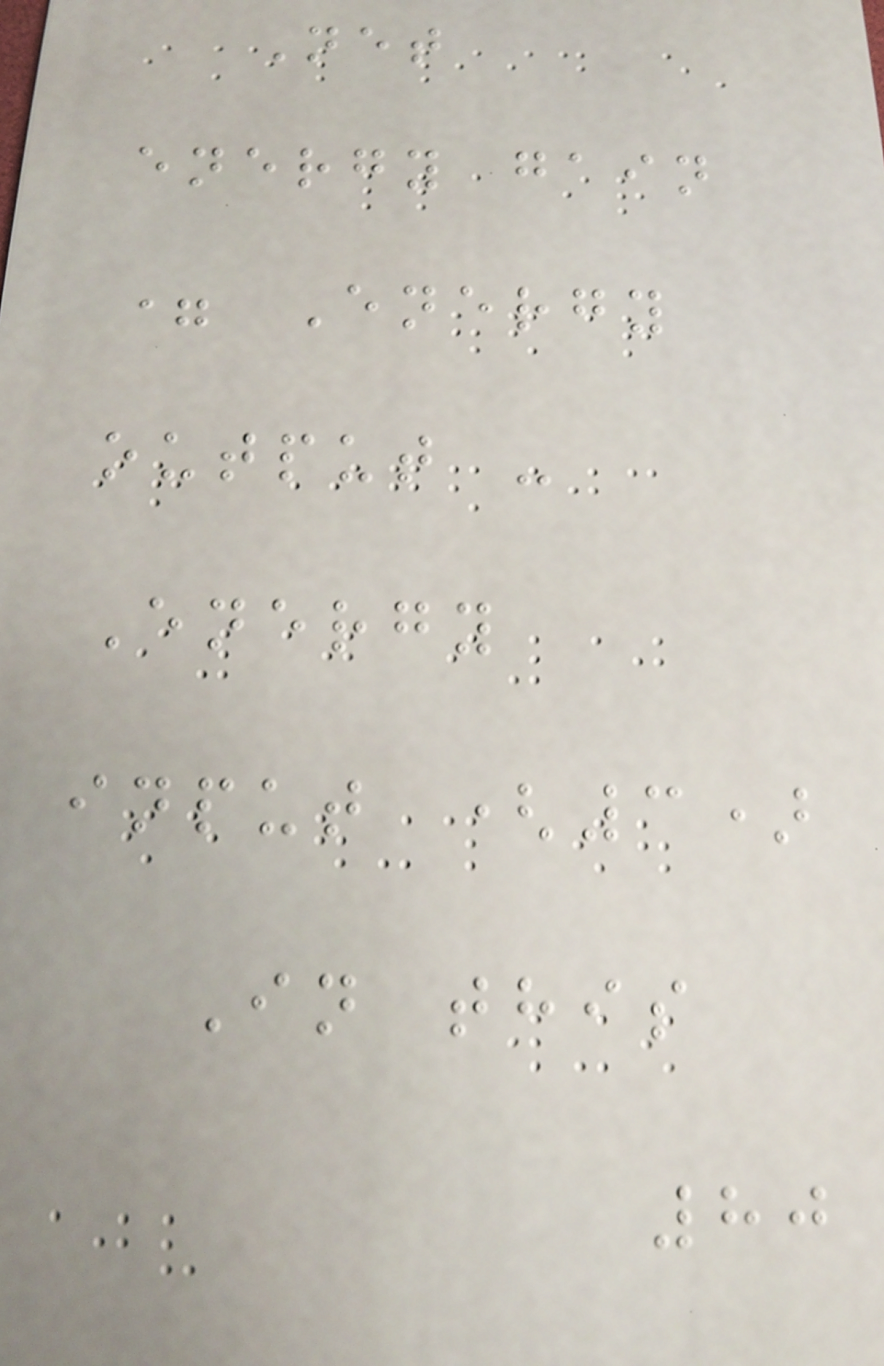Net
energy gain
= Energy
output -
Energy
input (3)
In this
80
